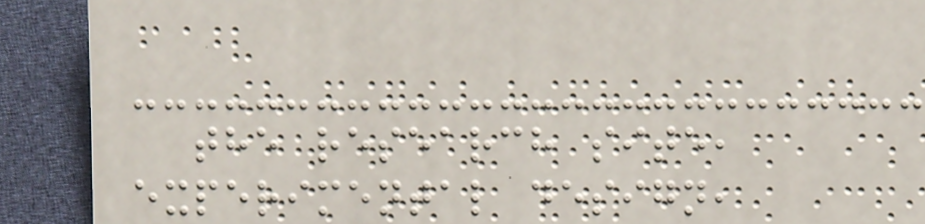the research site,
experimental design,
